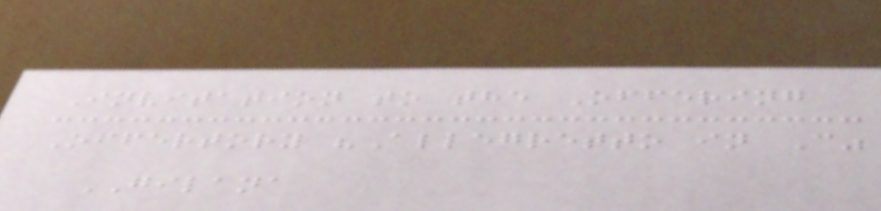Invitation to the Offering
Offertory "Allegretto in C"
GILANA
